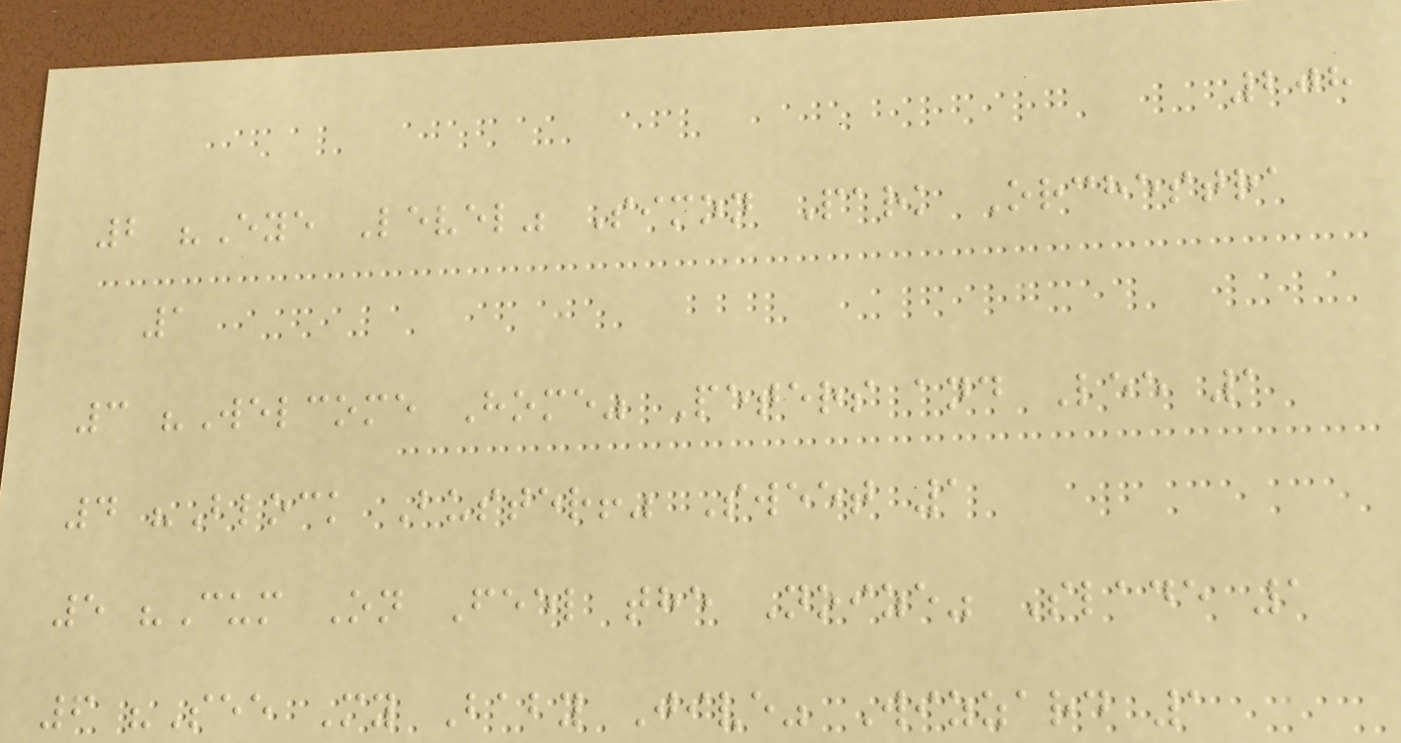208
2 "Eye Level" Simon Park Orchestra
1
3 "Welcome Home" Peters and Lee 1
4 "Block Buster!" Sweet 1
5 "Cum On Feel the Noize" Slade 1
6 "See My Baby Jive" Wizzard 1
